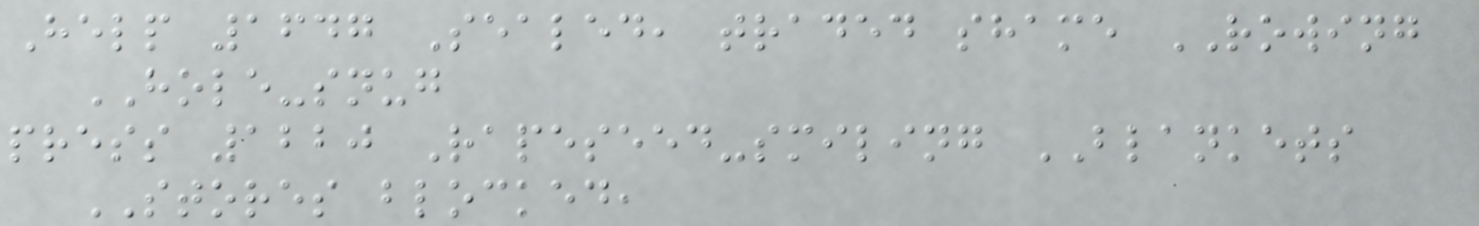Help 1647 Sealed, traded shame ROWING
HOLE-snug
press 1220 Rapeseed-smiling BLANKETS
STORES blocked,
